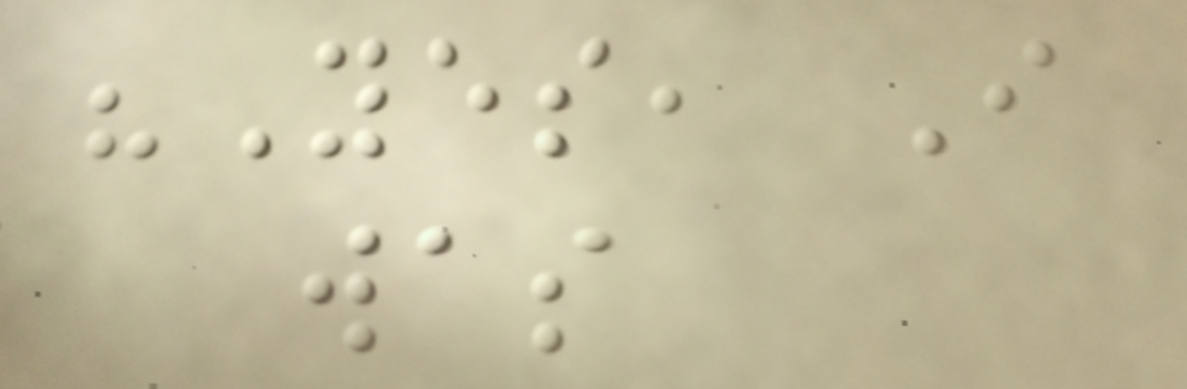"Yes, I
was
